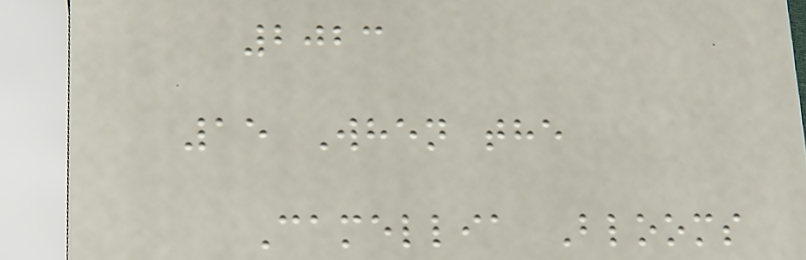2023
15 When the
Camellia Blooms
